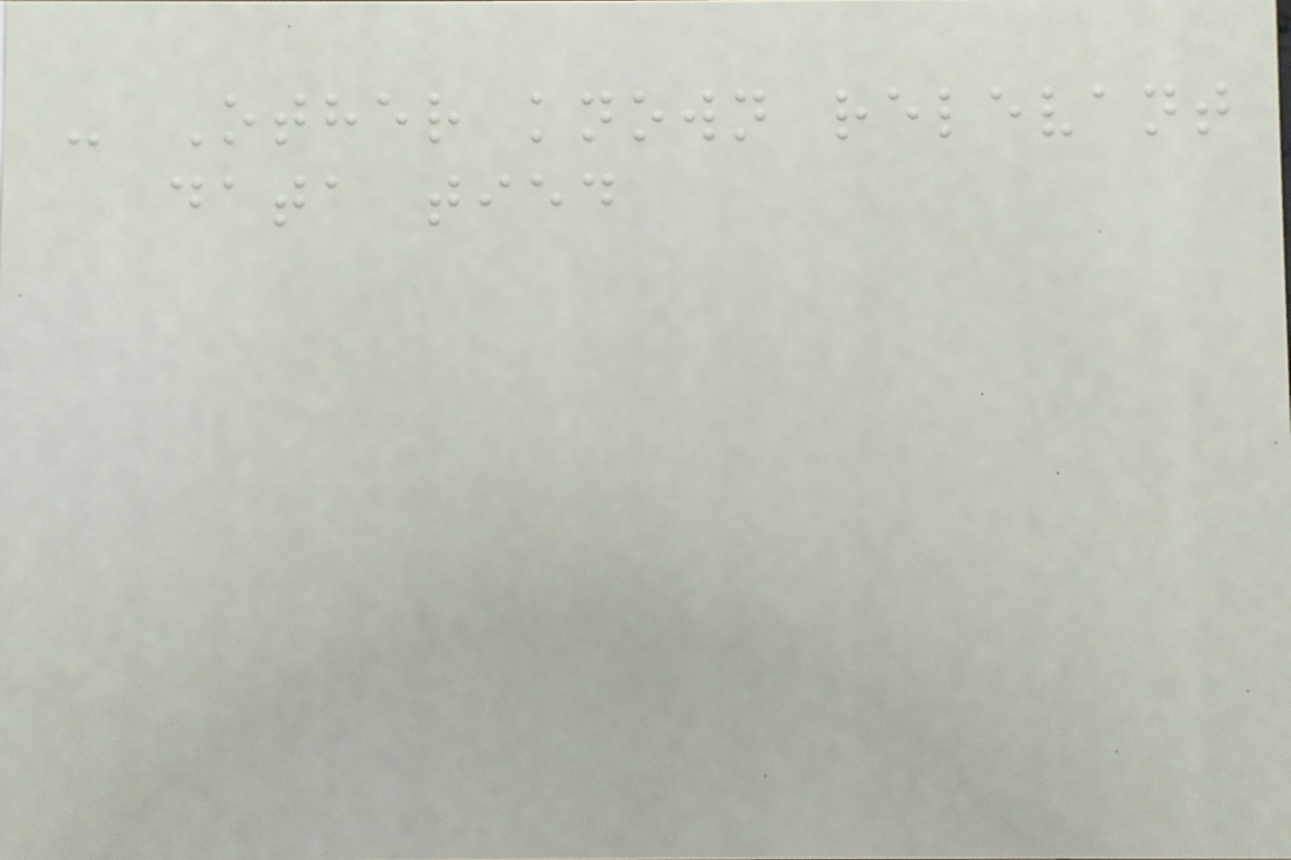- Other known relevant
data tied
